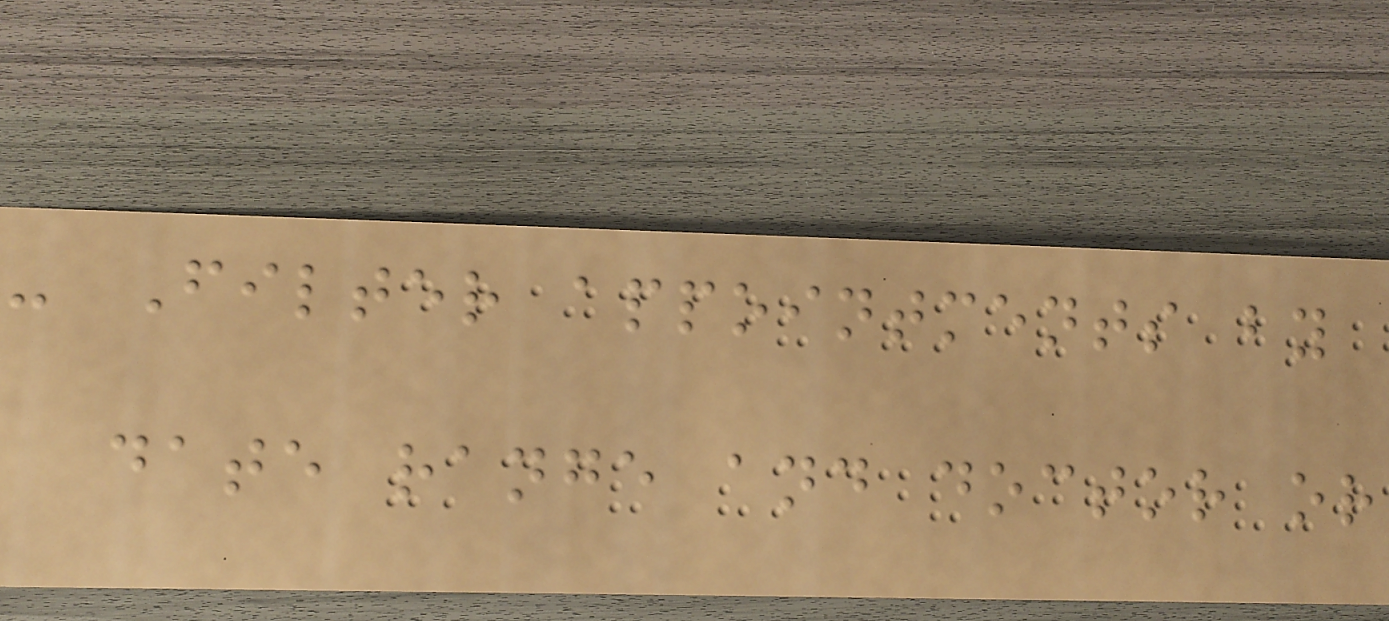- Filter appointments by
date range and doctor or
